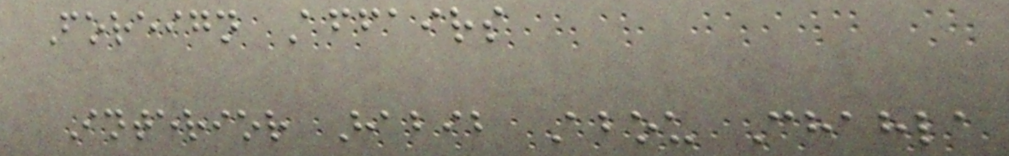Foreign Affairs
Interior Habib Abou Chahla
